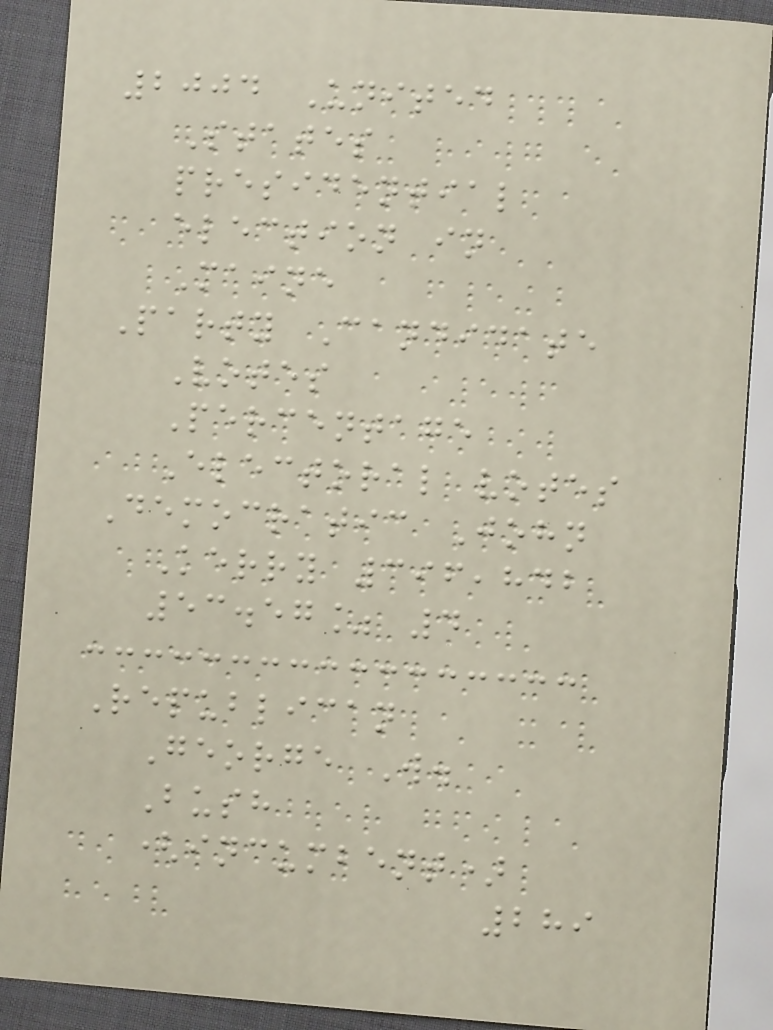2004 United
States
presidential
election in
Maine
Party Candidate
Votes
Percentage
Electoral votes
Democratic John
Kerry 396,842
53.57% 4
Republican
George W.
Bush
(incumbent)
289
